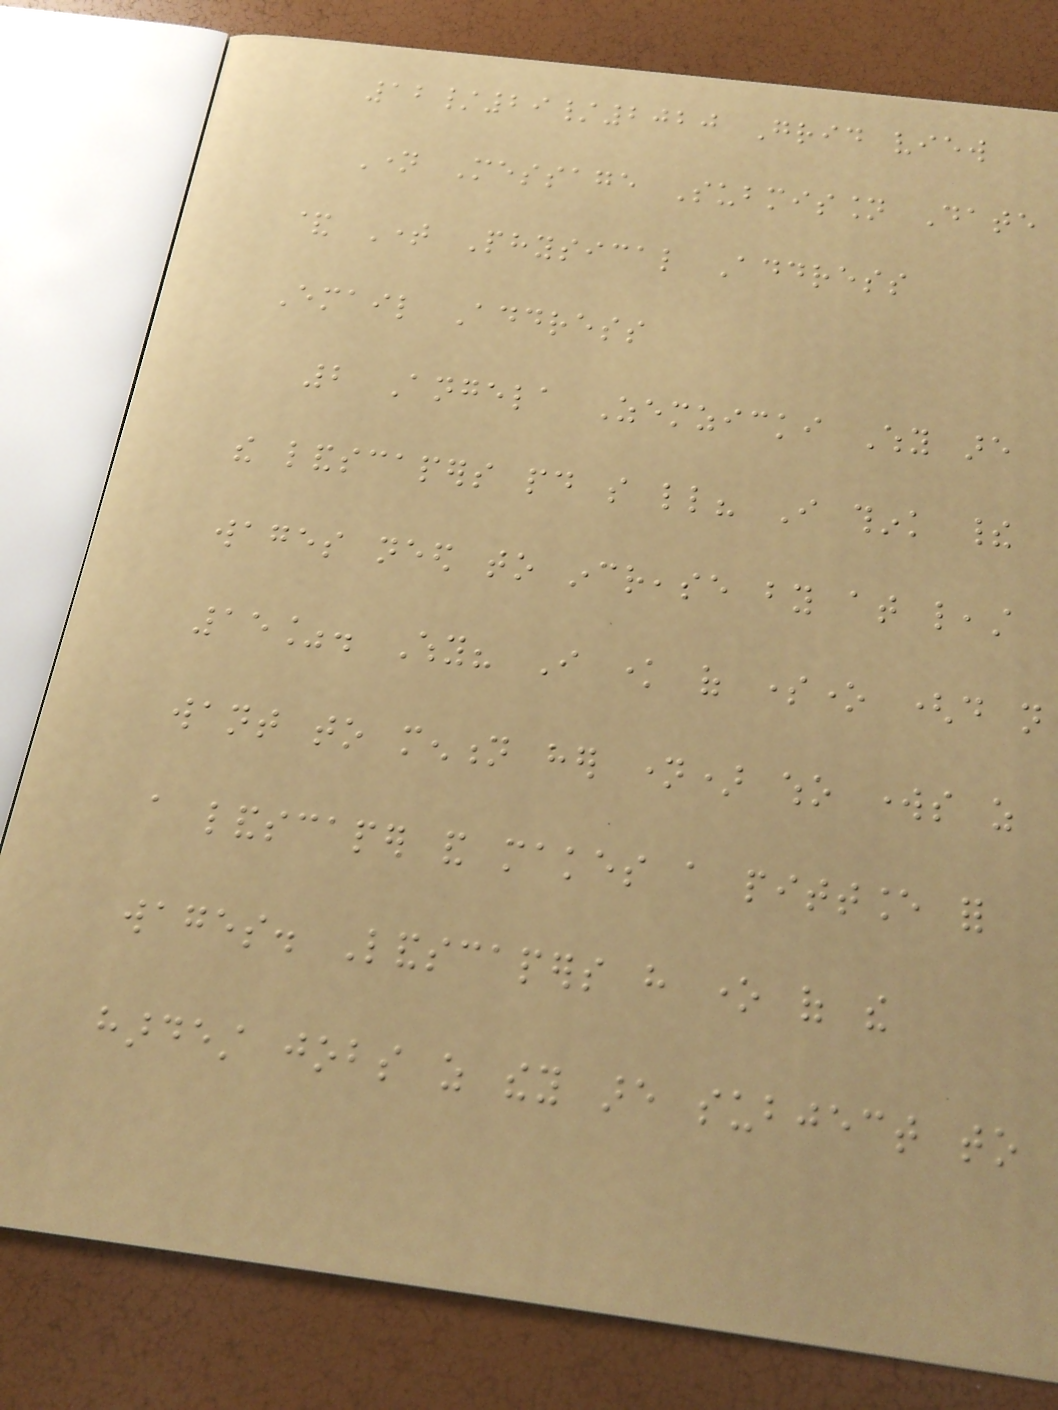12/29/2020 Grid view
Name Message Submission Date
& Time Physical Address
Email Address
2 Angela Zemzicki Why are
the landscapers paid so little? I think their
wages need to increase by at least
15%. Why? I know of someone (do not
want to mention her name) who works as
a landscaper and makes a pittance for
wages. Landscapers have one of the
hardest jobs as they are subject to
